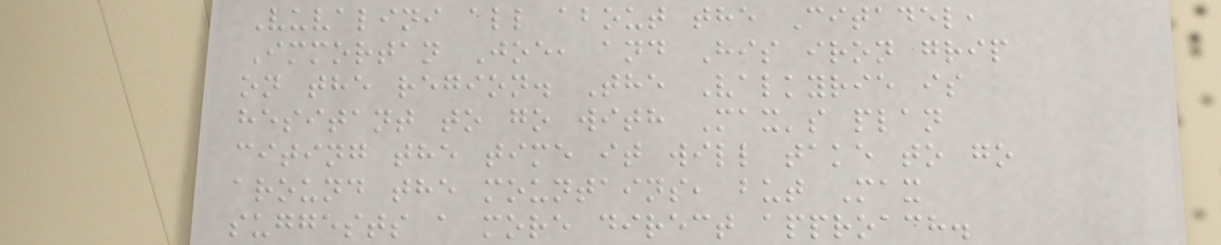Vuvalini all about the Citadel,
Immortan Joe, and His iron grip
on the region. The Valkyrie is
hesitant to go with Max's plan
citing the time it will take to go
around the mountains, but Max
suggests a more direct approach.
